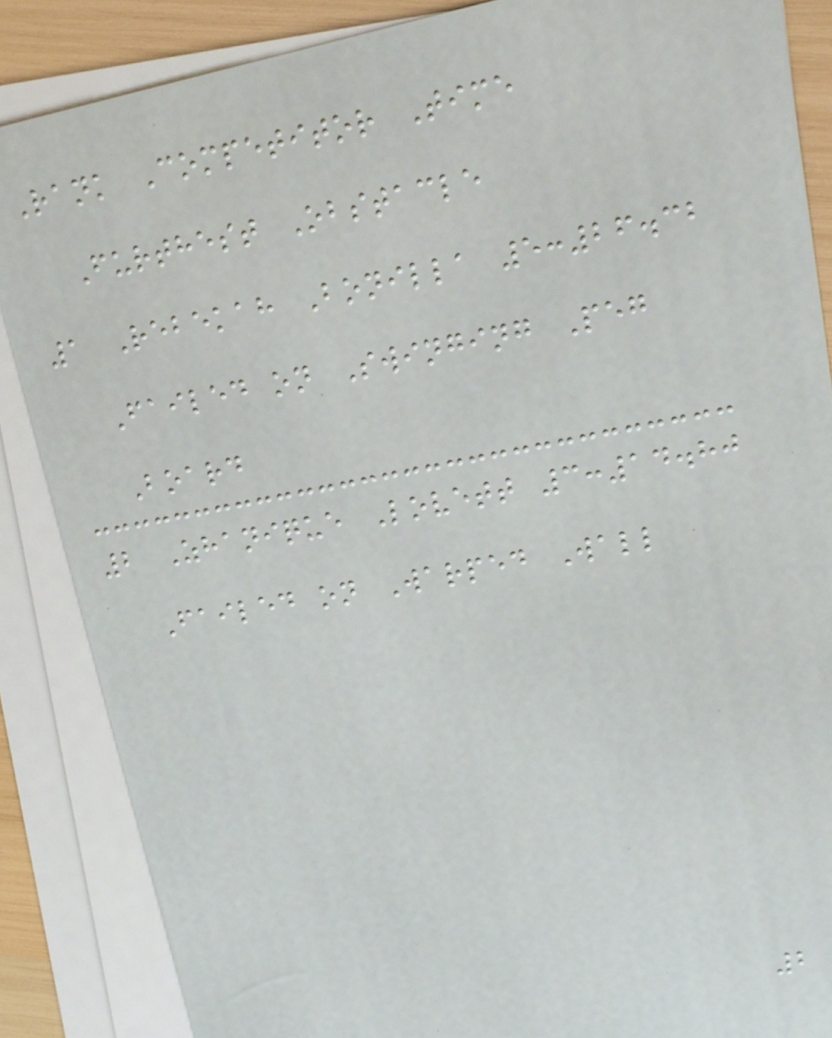Rank Competitor Time
Furthest Obstacle
1 Rebekah Bonilla 5:26.32
Failed on Swinging Peg
Board
2 Zhanique Lovett 3:14.80
Failed on Warped Wall
2
